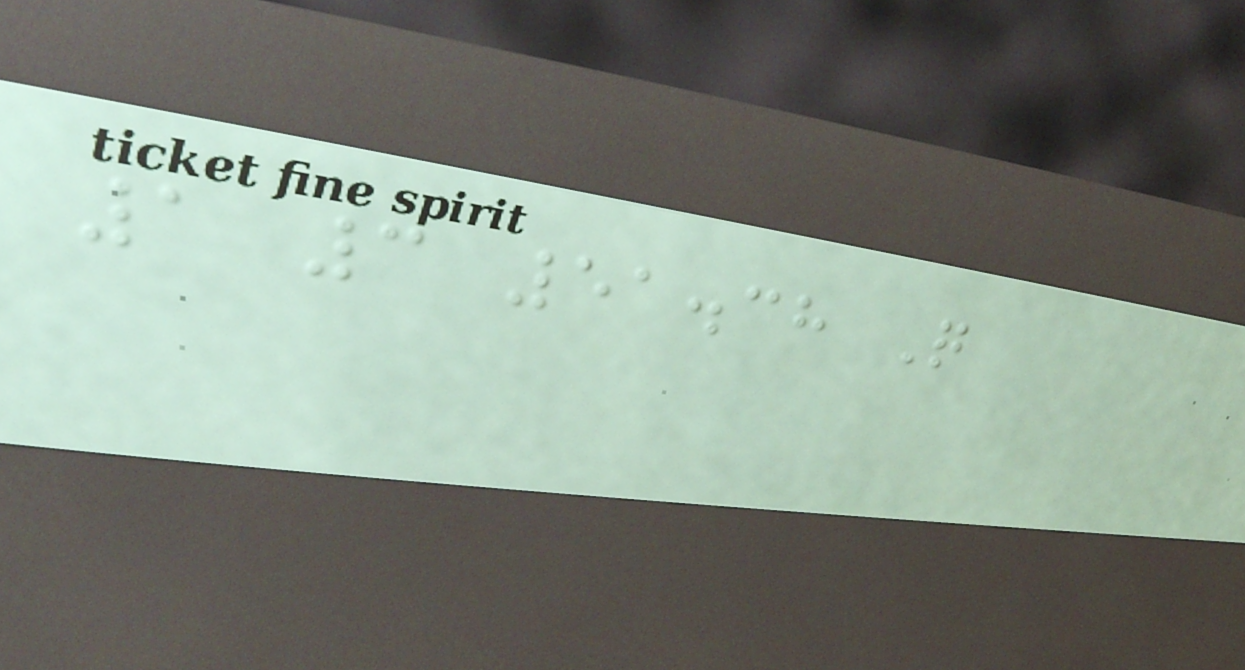1 3 51.38 Q
